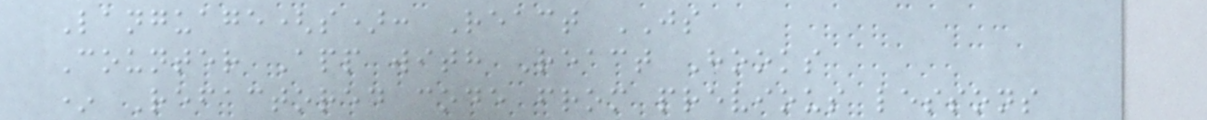Language(s): React JS
Counter App with React Hooks
* Refactored code from previous lessons
